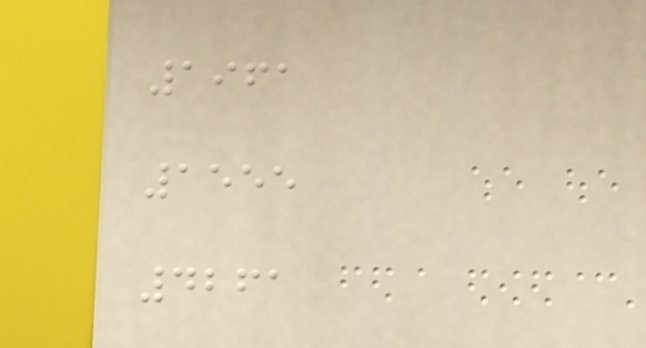1961
1555
4261
